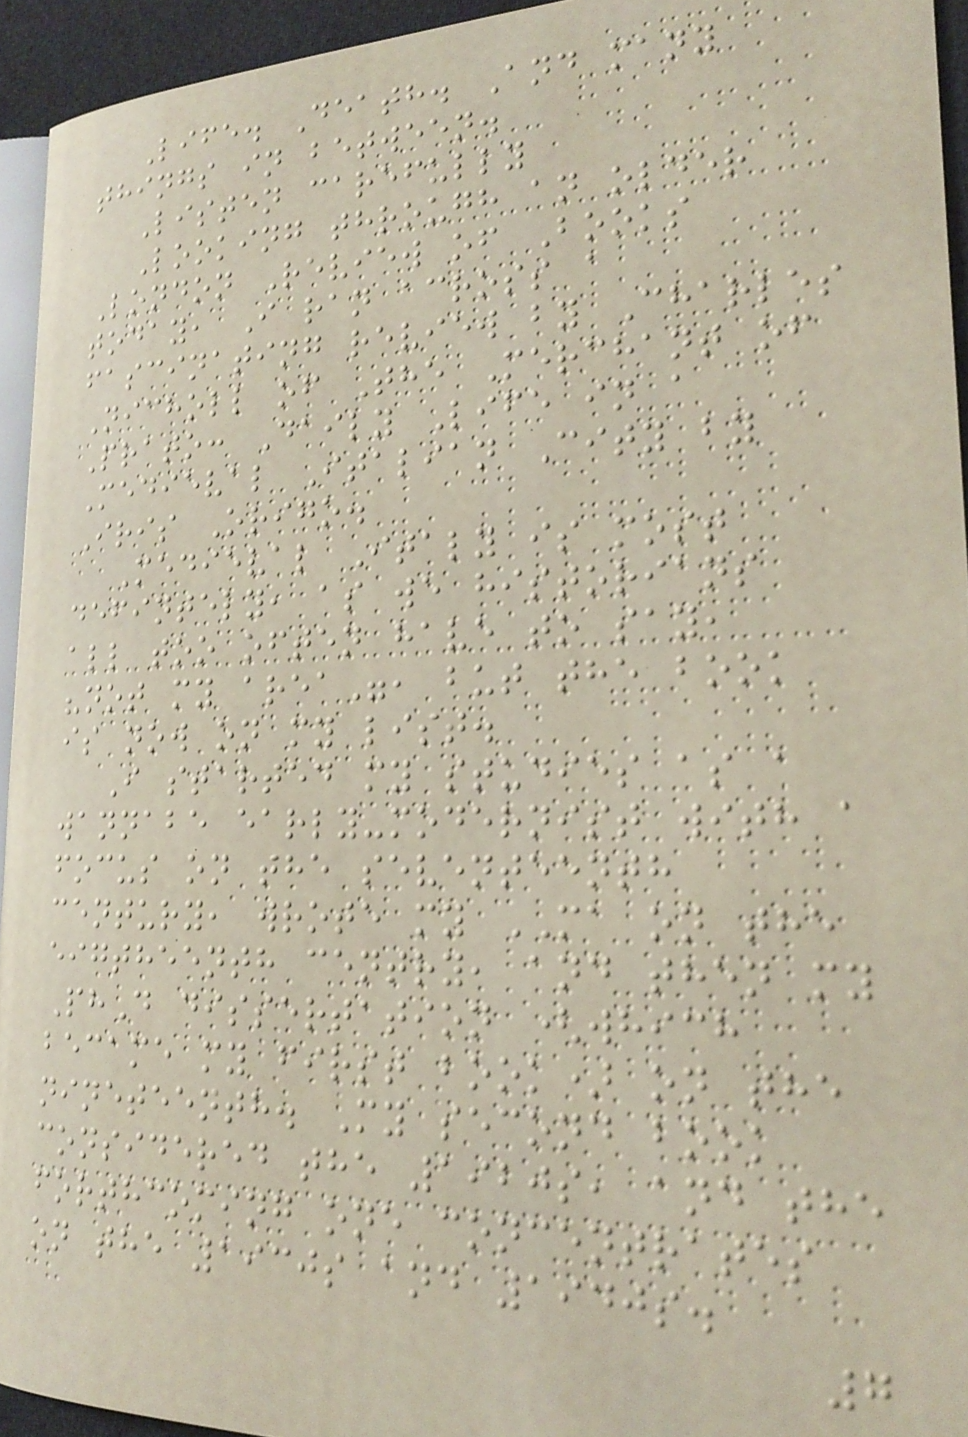Life. Death. And many
things in between.
Listen carefully
Looking through an older
London Review of Books
today, I ran across a
fascinating review by Charles
Nicholl of The Merchant of
Prato: Daily Life in a
Medieval Italian City by
Iris Origo.
Medieval Italy is most
defintely, as we historians
all too often have to say,
"not my area", but the book
is now on my list.
I started my studies as a
wannabe early-modernist with a
focus on the seventeenth
century, wrote my MA on the
eigtheenth centry, and then my
PhD dissertation (which
became my first book) on the
nineteenth. My second book
considered the 1920s, and the
forthcoming one concentrates
on the 1930s and 1940s.
7
